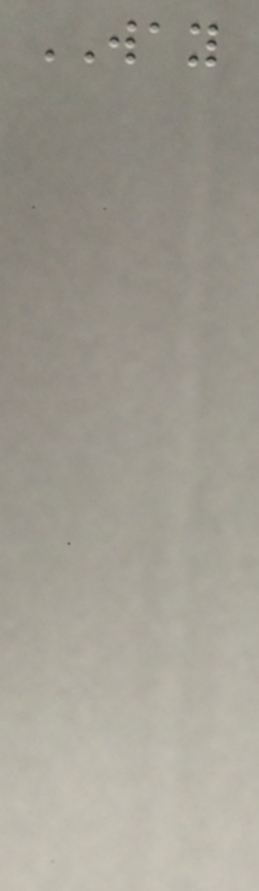WAY
